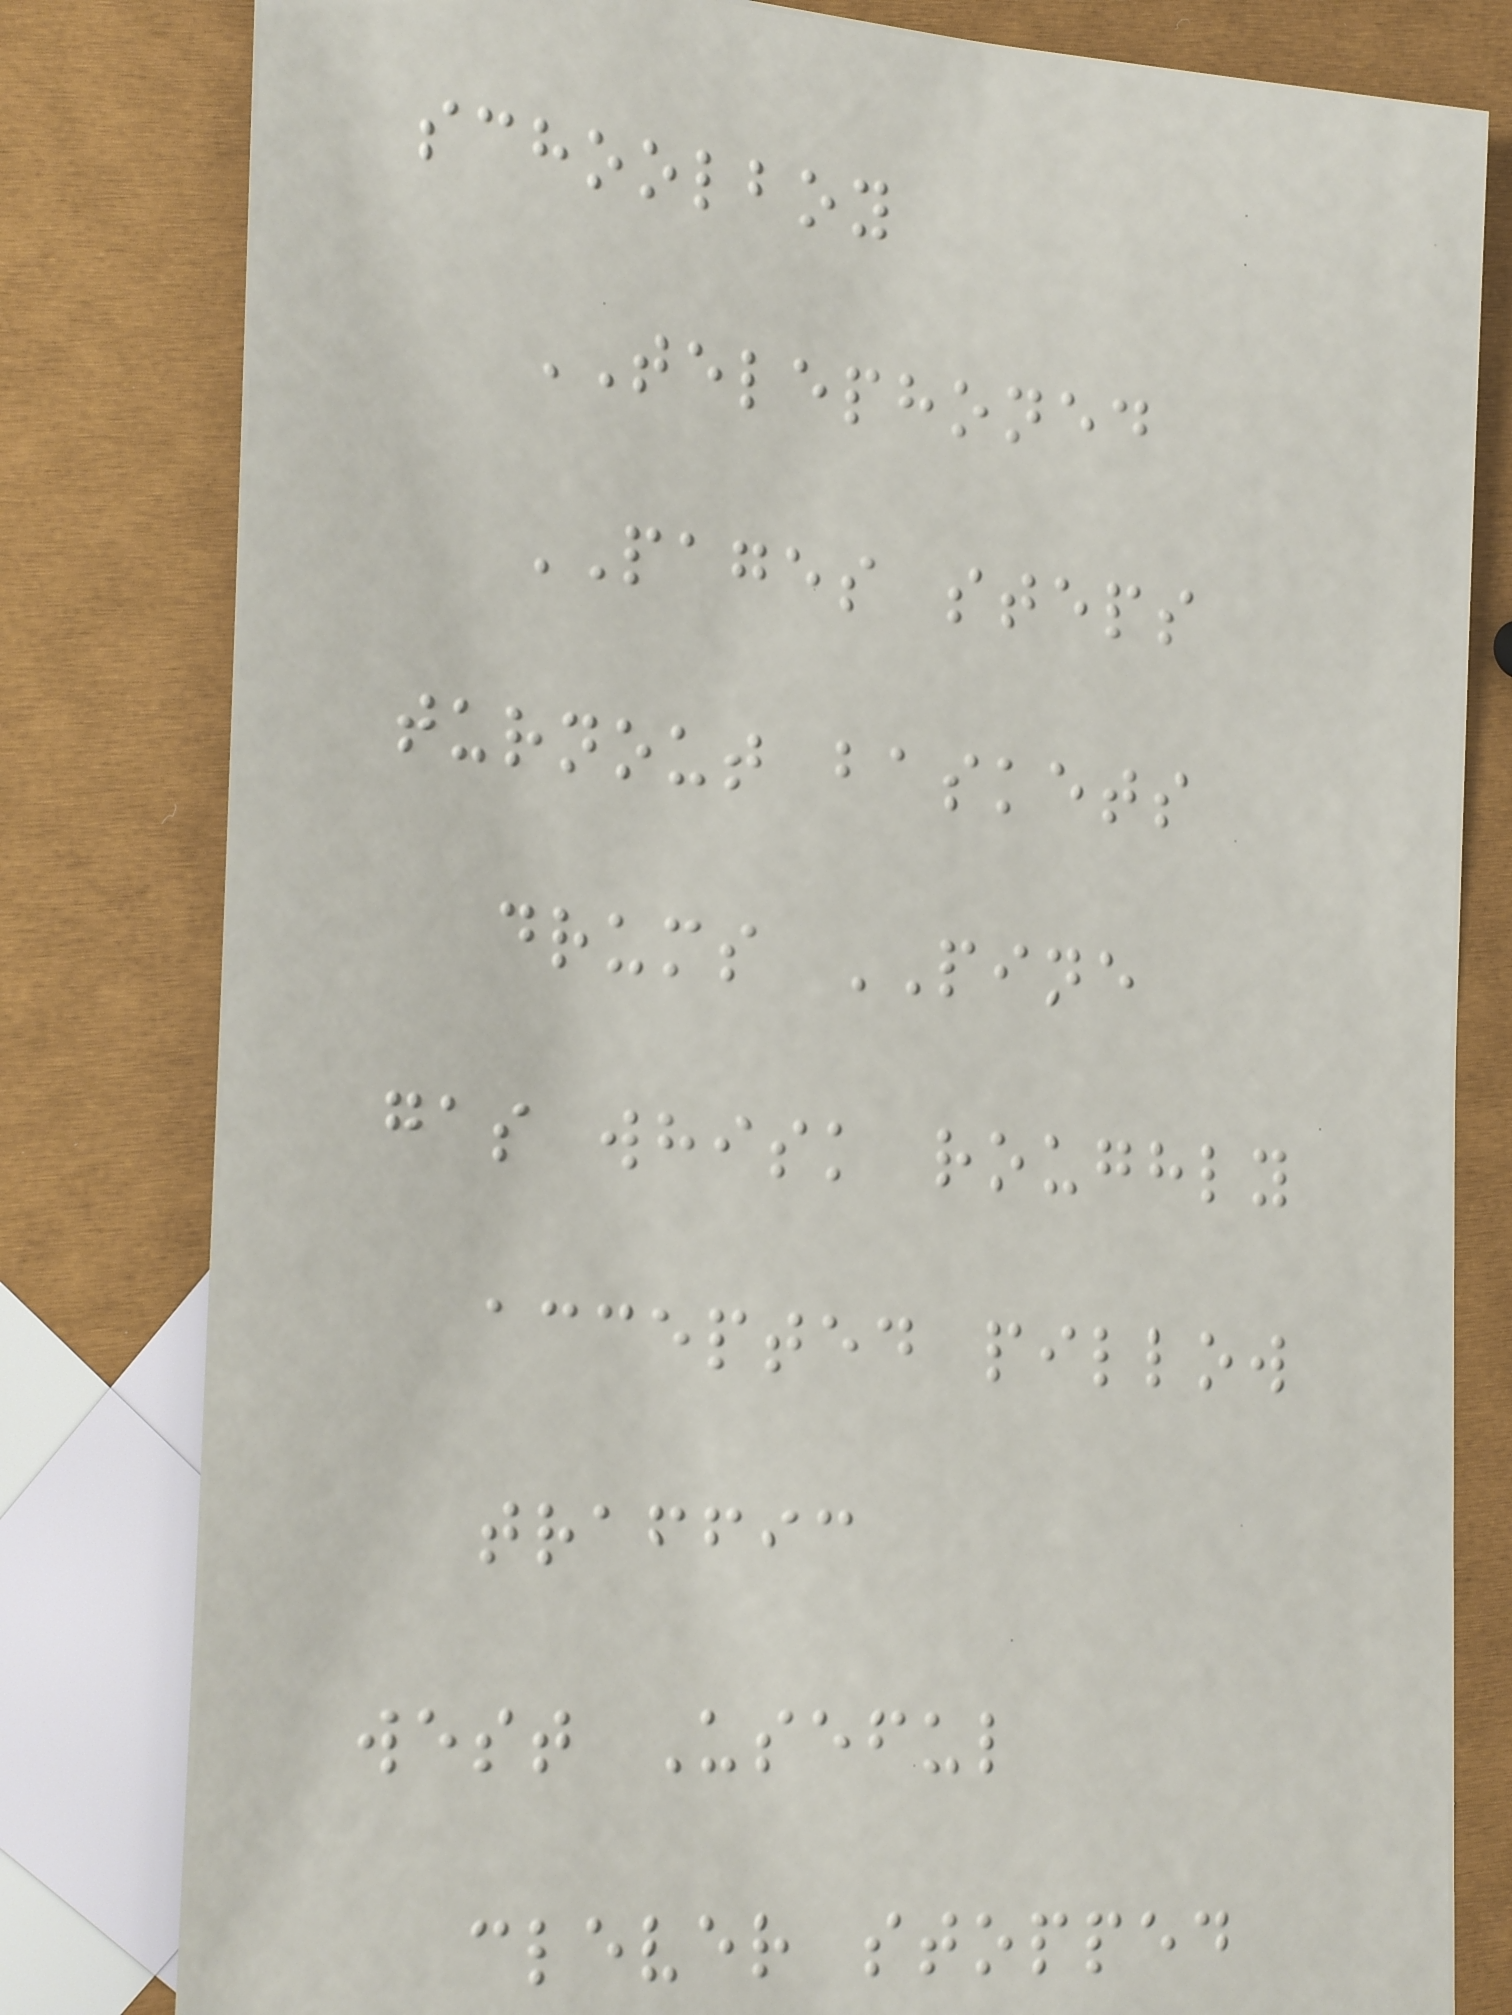schoolboy
TELEPHONED
PAGES steps
turnout baskets
drums PINE
gas whisk roughly
accepted pillow
traffic
west Useful
clever stopped
